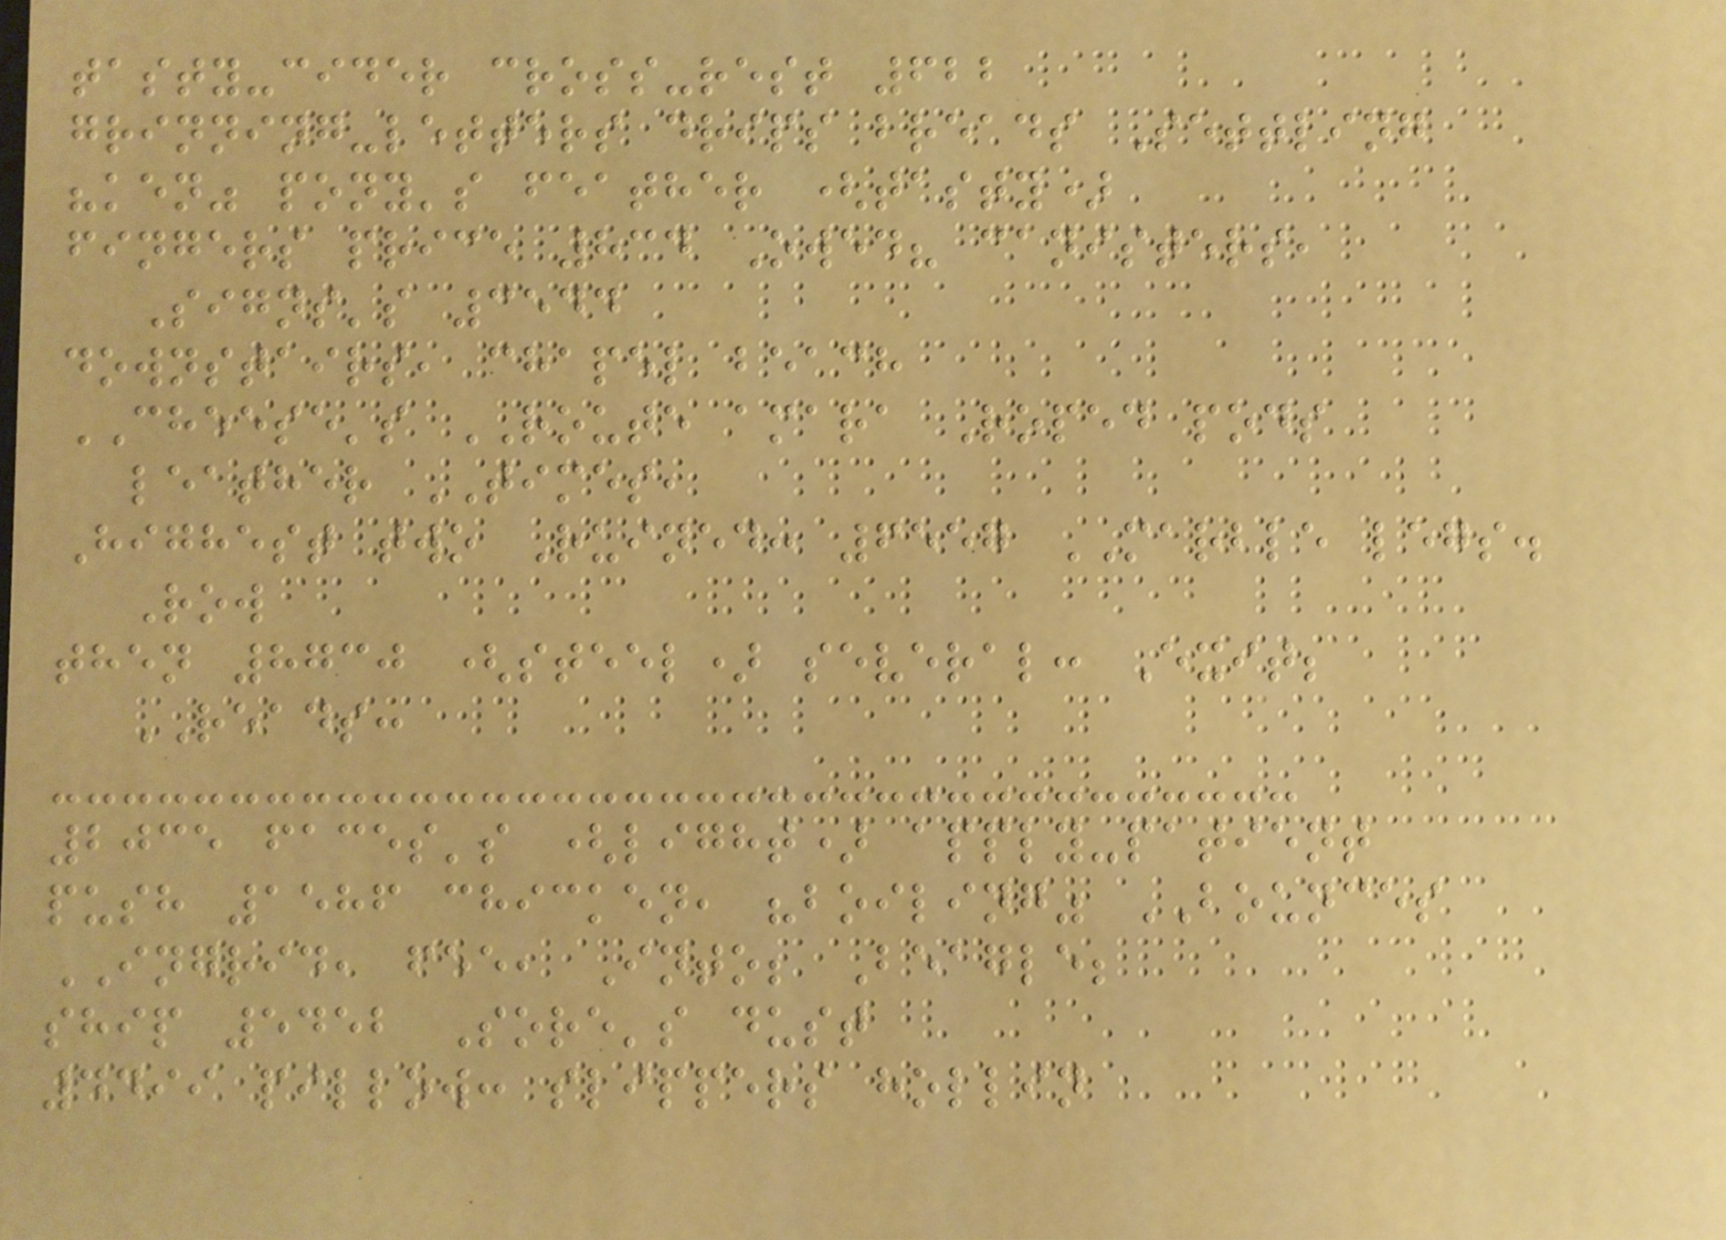tasty-cider cross-rest 622
grinning-letters drips breads Settling
"ken" pony's feather (tasty)
fingers price 834 Owed? canisters,
Signs's 3544
downstairs, chapel beach
CHEESE's ROUTE amara Roped pods
leather TIMES,
Highest two Ruined: 6557 MARBLE legs.
Row
then 8730 (steel) several: Exit;
READS:
2035 faces's (light) apply-patient
push 1586 chicken, "boiling" BOUNCES
INGRID, fee, Into; Beagle;
ship 5452 Sore's dust
4499 pillow: slippers hollin
